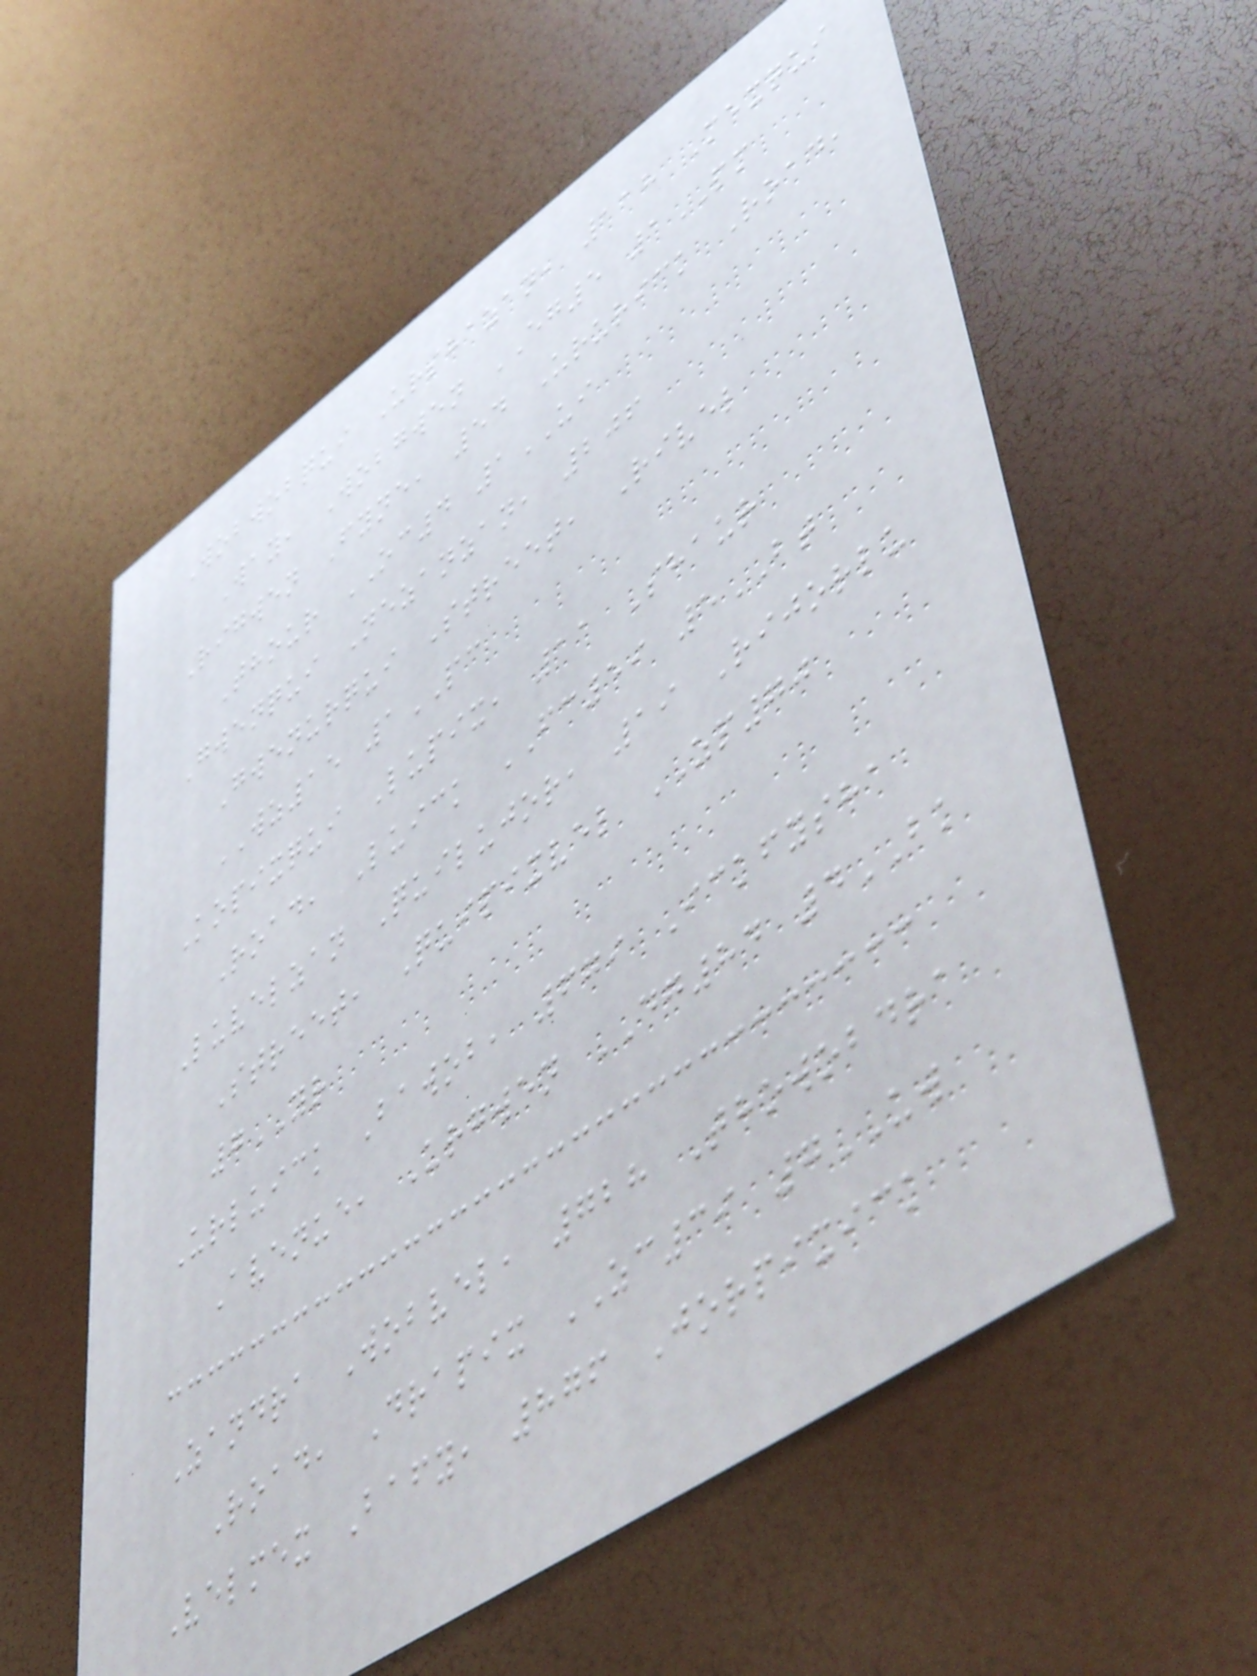Wobwobqui Urshazan, 118 Mexqui
Way, Wobgwen EG5 1PM
Rigwen Fyne, 54 Ururick Road,
Thour OC4 1UI
Gwenqui Nezanzan, 206
Gwenurqui Street, Rivel
WZ15 1PC
Kopixqui Lupix, 11 Shaur
Road, Luick FC59 5BT
Luvelzan Quilujor, 19 Rijorlu
Street, Quipixvel ZP70
7YR
Urluick Bawob, 679 Ickfysha
Avenue, Urgwen DG84 4BK
Zandra Wobvel, 728 Thowobdra
Road, Drapix ZC39 7UW
Velmex Bafy, 876 Jorpixick
